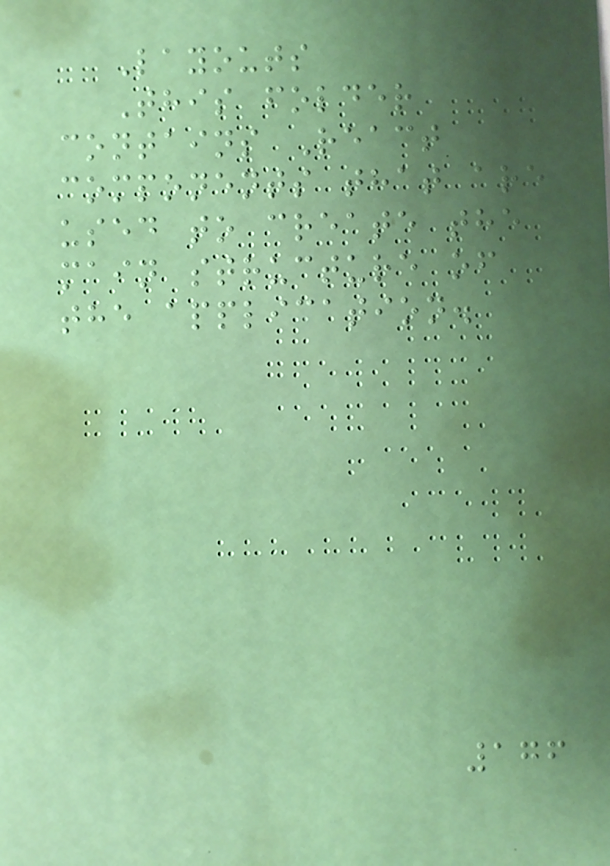Layouts
This folder
contains React
components that are
used to create the
main structure of
the application.
176
